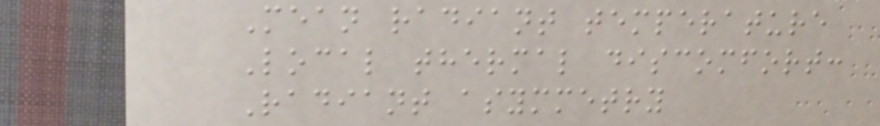Mean radiant temperature
Local thermal discomfort:
Radiant asymmetry
